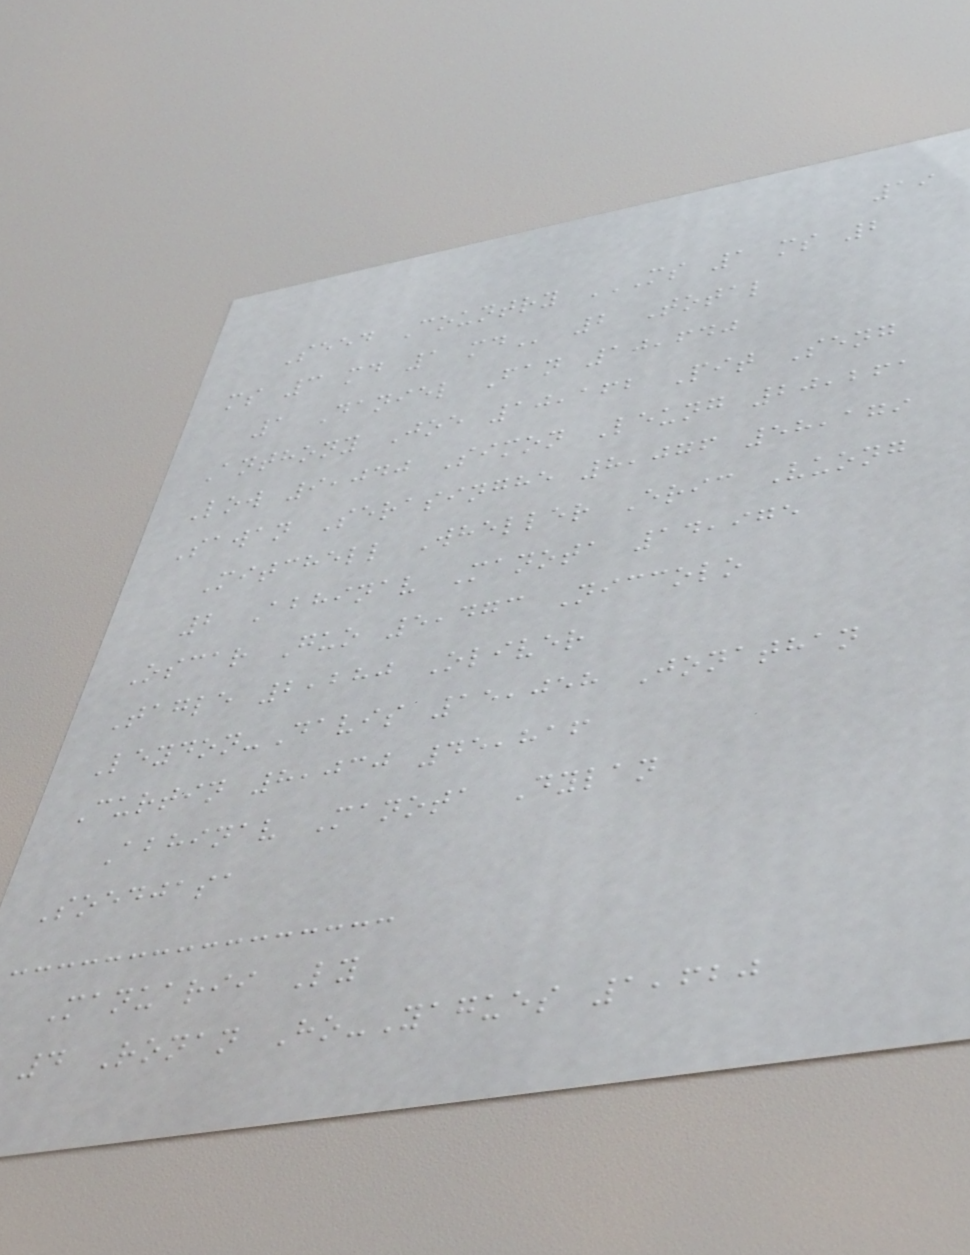19
Seed Country MS 1 MS 2
MS 3 MD 1 MD 2 Total
1 Daniel Fan 10,640
Anthony Joe 10,162 Pit Seng
Low 9,040 Simon Leung 20,261
Sawan Serasinghe 8,076 58,179
Mitchell Wheller Eric Vuong
2 Abhinav Manota 14,975
Oscar Guo 5,473 Niccolo
Tagle 2,280 Oliver
Leydon-Davis 15,058 Jonathan
Curtin 8,030 45,816
Abhinav Manota Dylan
Soedjasa
Manuarii Ly
4 Ronan Ho-Yagues 1,620
